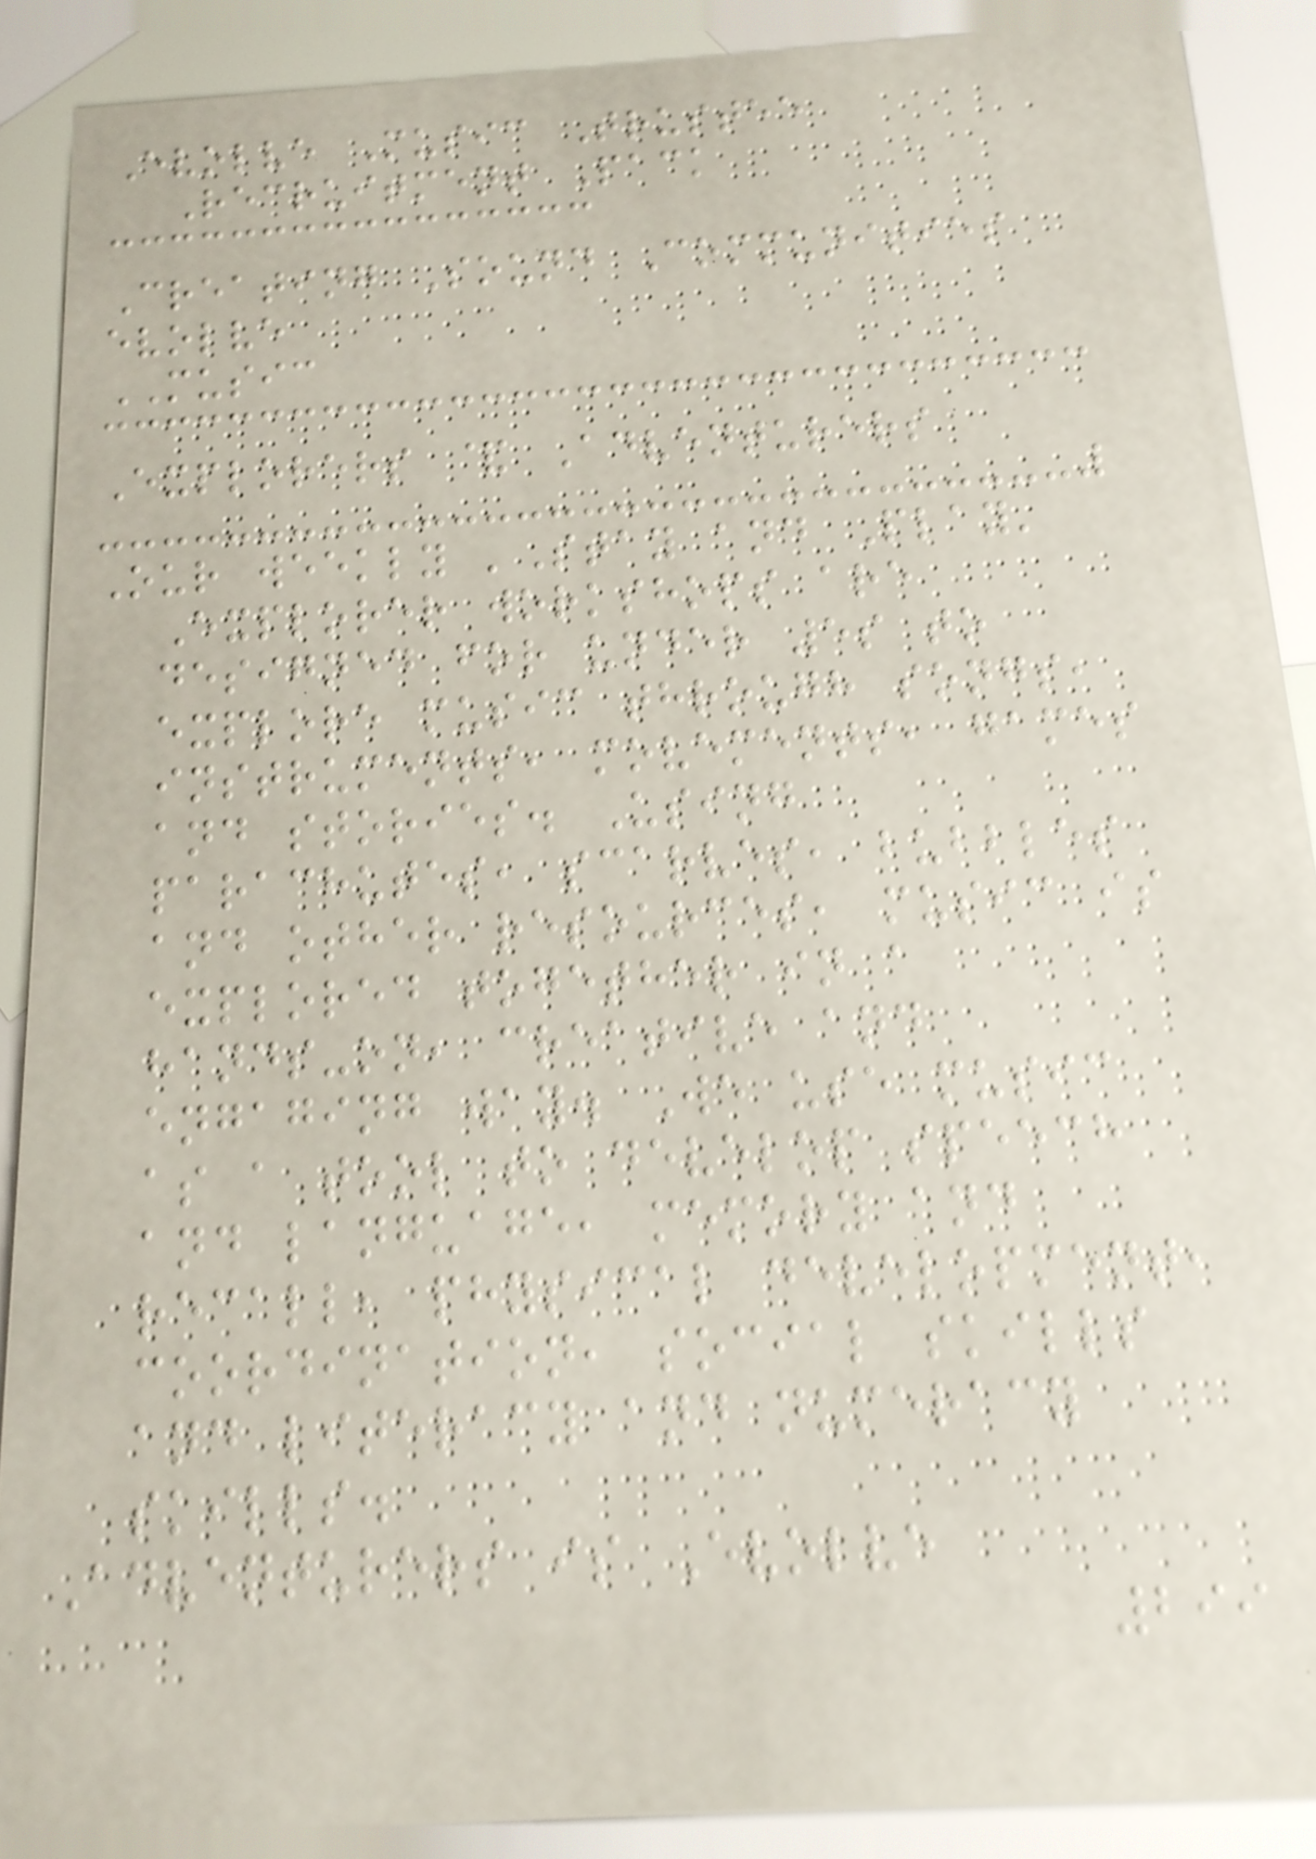Evolve Music Trustee
Recruitment Pack
Creating Sound Communities
evolve
MUSIC
Explorers & Adventurers
Our weekly 'Stay and Play'
Explorer workshops are
designed for under 5s to
explore music through songs,
instruments, movements, games
and stories. Using
parachutes, scarves, bubbles
and other resources, music is
explored together in a
hands-on, creative and
engaging way. We use music
as a tool to develop speech
and language, memory and
recall, physical development,
coordination, social skills
and literacy and numeracy
skills.
Adventurers is Evolve
299
